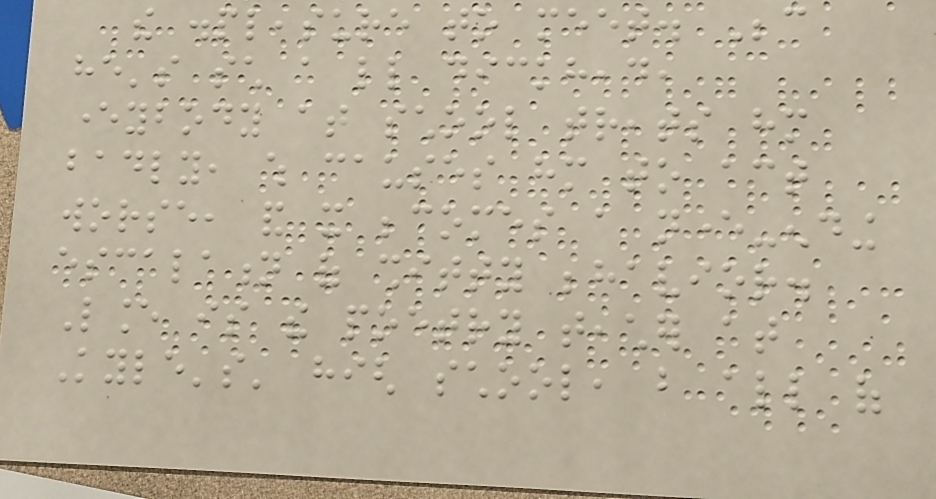the displeasure to meet. Because
he's such a little dickhead,
everybody at school treats him
badly, which causes him to act
worse, and it becomes a never-ending
escalation of shitty behavior.
Lance is the poetry teacher at
Kyle's' high school, but all of
